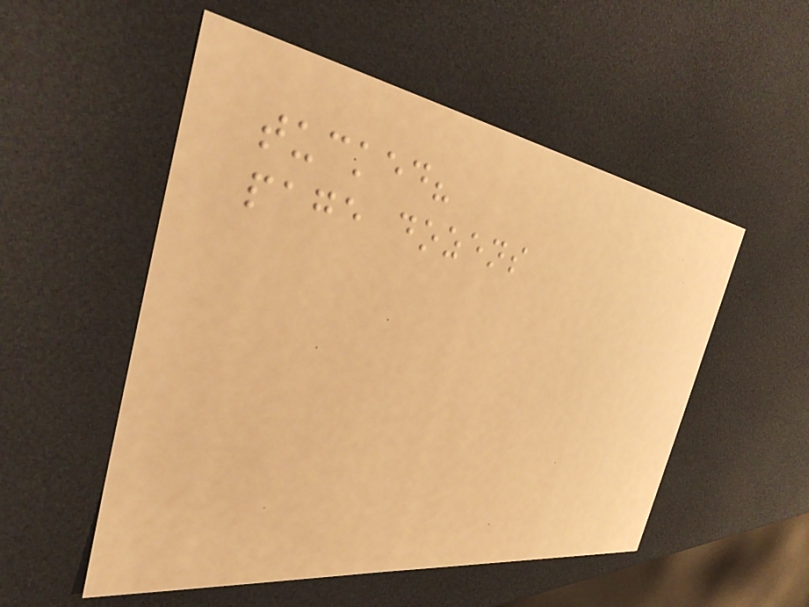tucked?
page dozens
